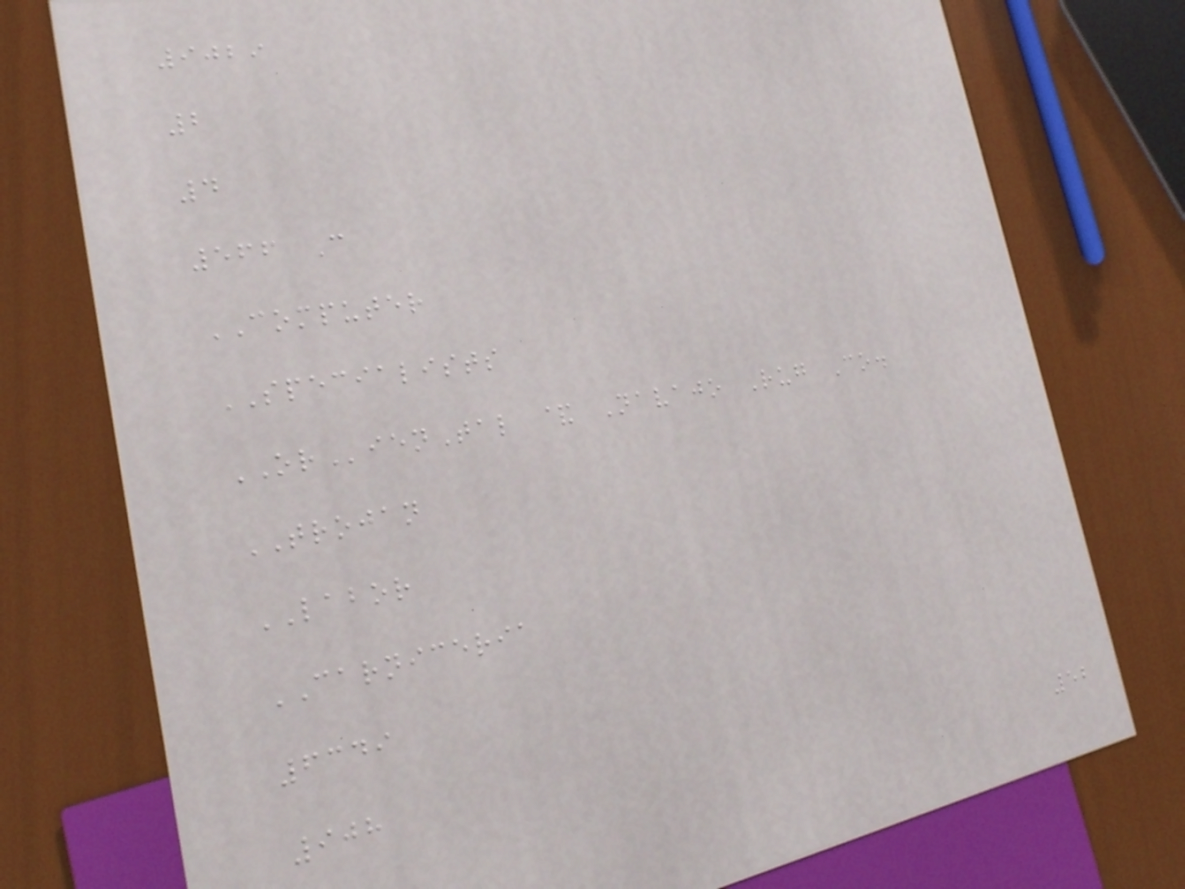9029
2
4
566 C
COMPUTER
SPECIALISTS
ORienTal & Navajo Rug Co.
TROJAN
LABOR
CARNICERIA
6349
908
52
